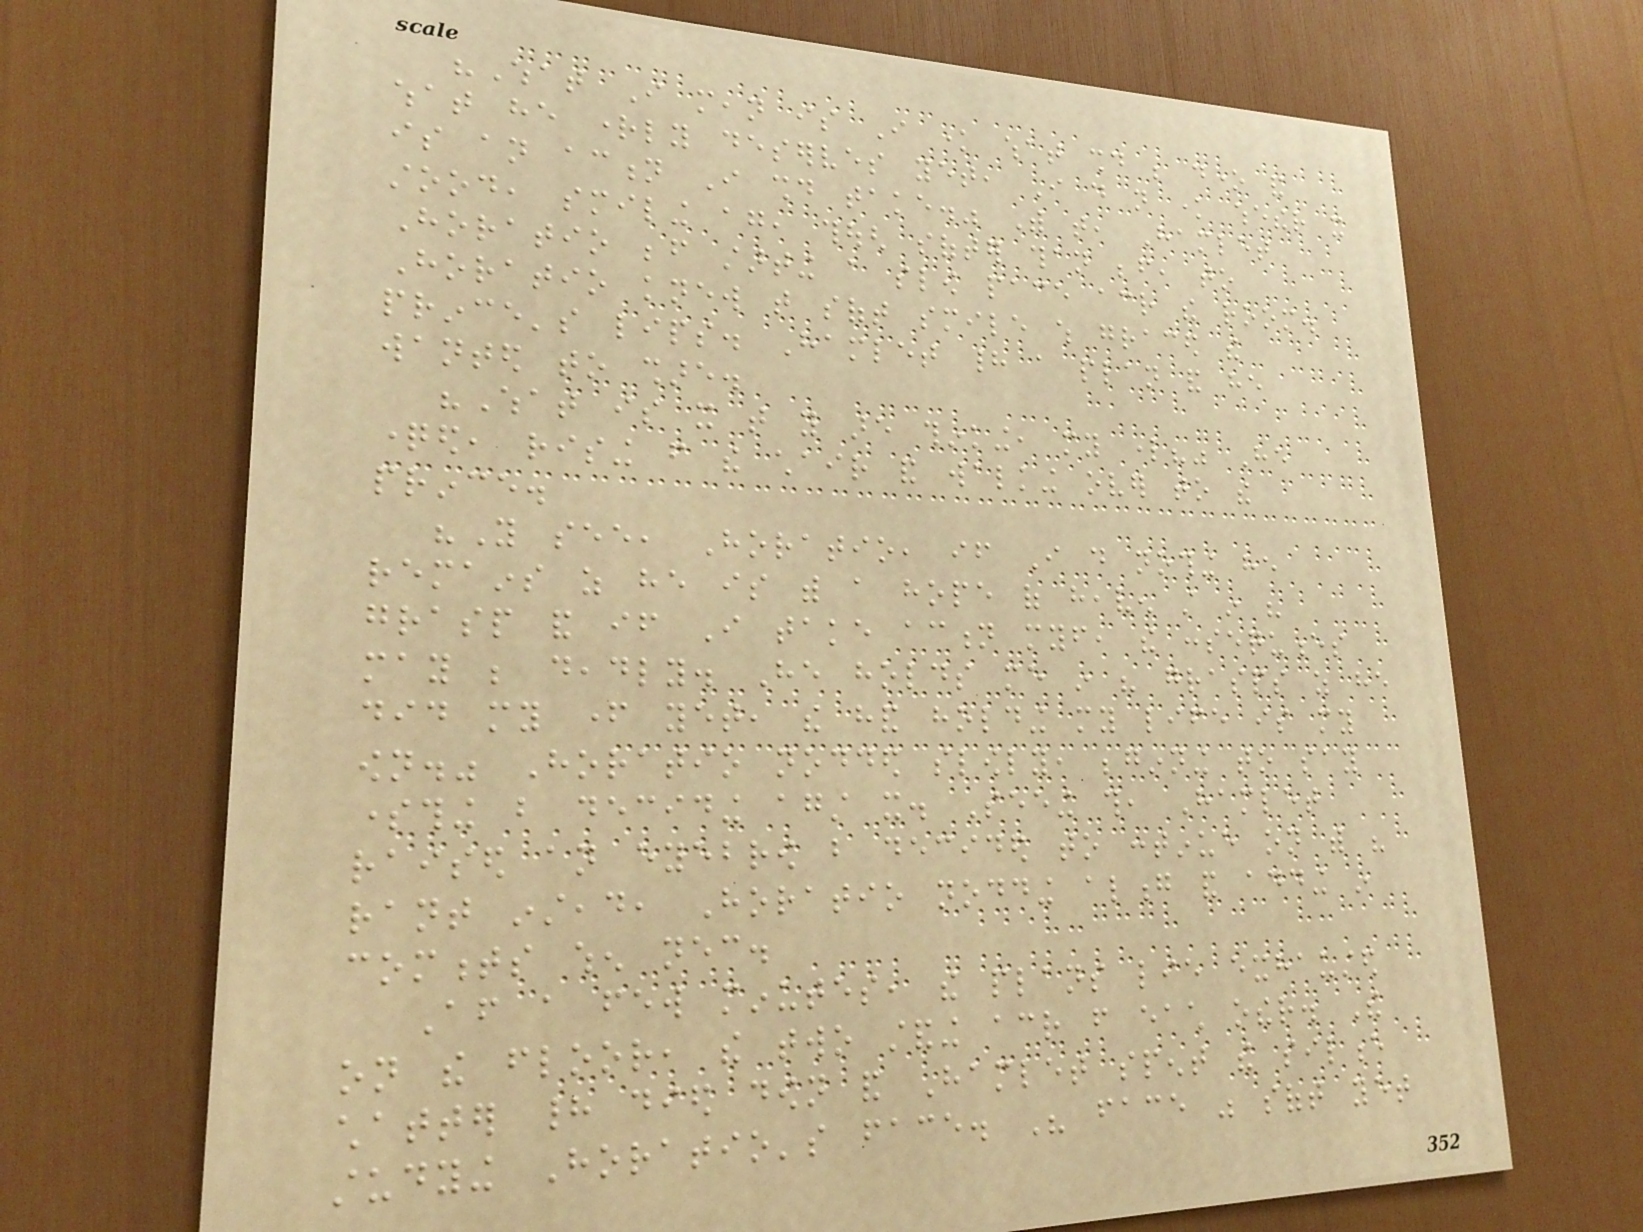"What I mean is I know what should be done and
what he rightly deserves yet, I do not know whether it
is an action I should take." With that, Hamlet
stood, smiling again, though softer than before, to
Horatio before starting a slow pace across the room.
Horatio knew that soft smile which graced the
prince's lips. Hamlet had a plan and he
wanted to share.
"What is it that you are thinking, my lord?" He
questioned, rising from the chair and walking over to the
prince.
"You see, Horatio, if I do nothing he
remains as he is with a hope of heaven still in his
grasp and if I take action myself, the consequences
may be deadly. He holds me in his grasps as he
did my father yet, the hand holding my life is my
own." Horatio nodded slowly, beginning to say
something but deciding against it. Seeing this, Hamlet
raised an eyebrow but decided to continue on with his
rant instead, Horatio nodding along and adding in
comments when necessary.
After a few minutes, the plans lie exhausted
on the floor, the two standing across from each other. The
chatter had died down and Hamlet spent the silence
studying Horatio's face. His face was soft yet
